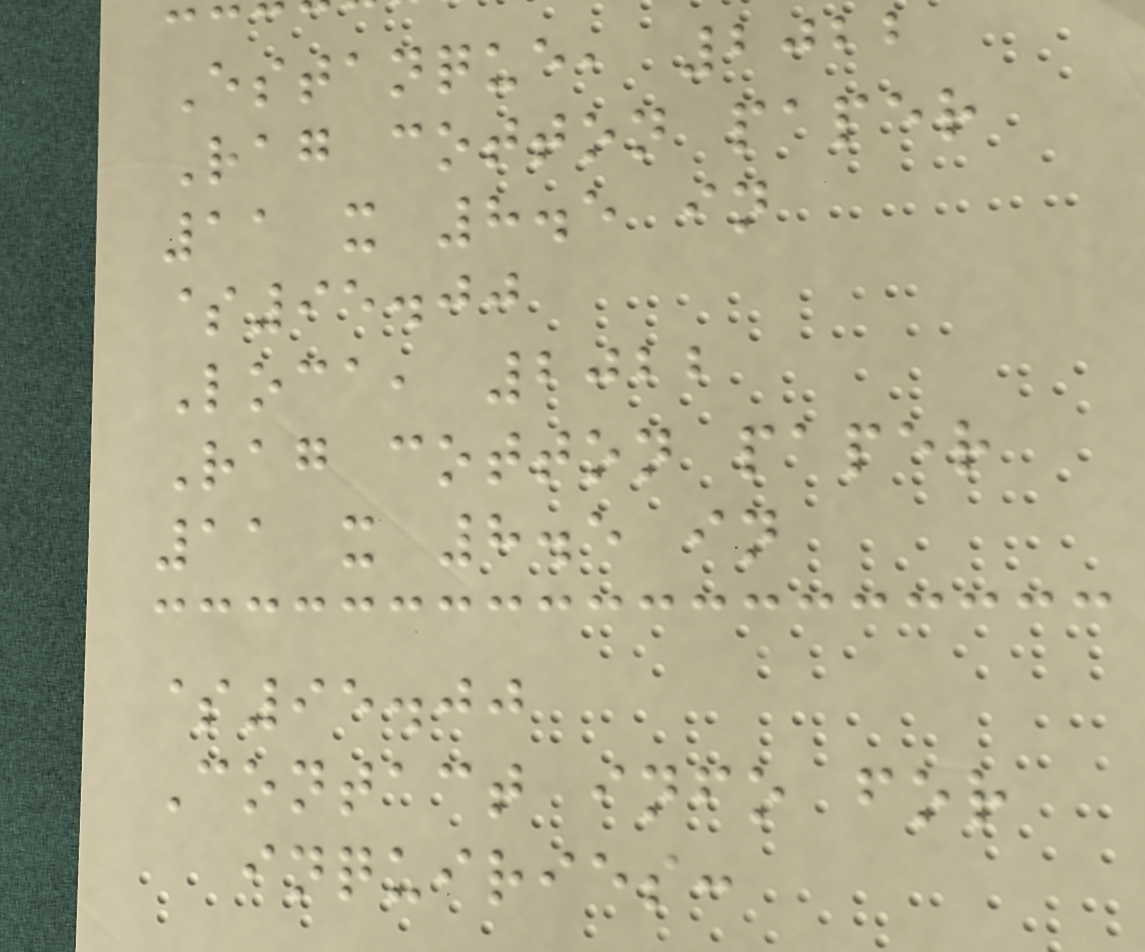Estanque, 2022
Rag cotton paper
11 x 8.5 in
$95.00
Loca, 2022
Rag cotton paper
11 x 8.5 in
$95.00
Contact info for
inquiries:
